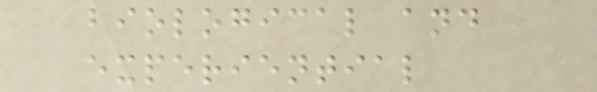biological and
experiential
